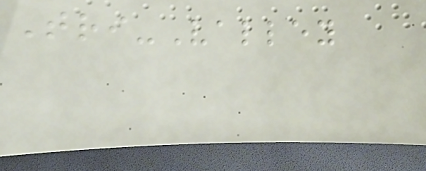Tri-Valley
